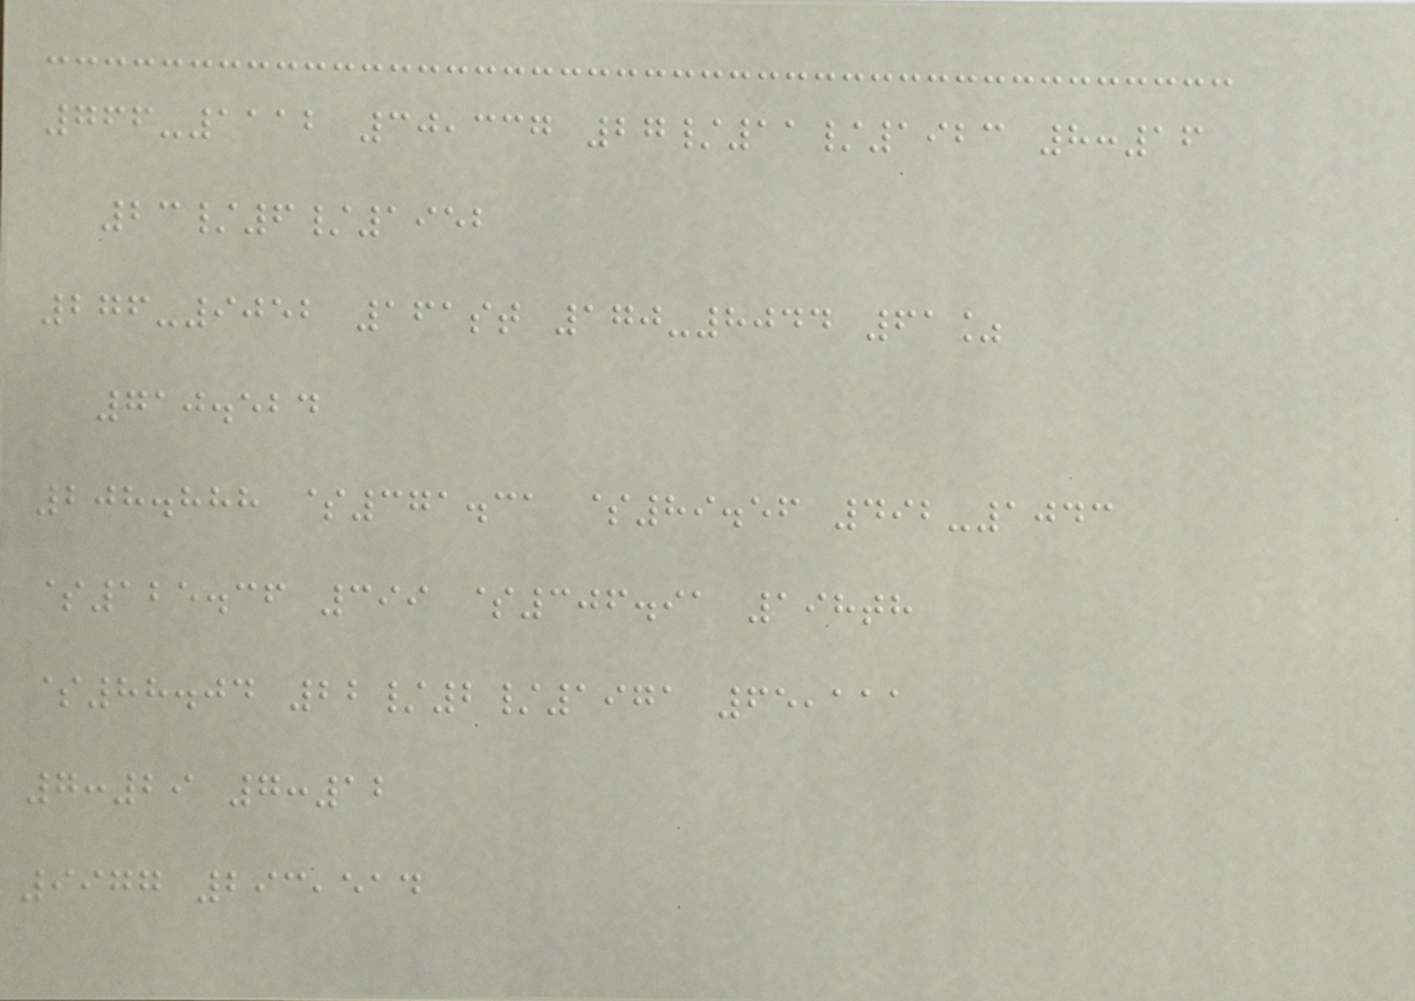766-1112 30,337 27/11/1923 8:16
23/6/1952
276-9052 161st 170-8044 61%
710.524
208.888 $371.31 $89.56 492-1043
$125.36 399 $306.91 198th
$88.04 22/2/1971 65,111
7:29 7:12
9977 293,514
